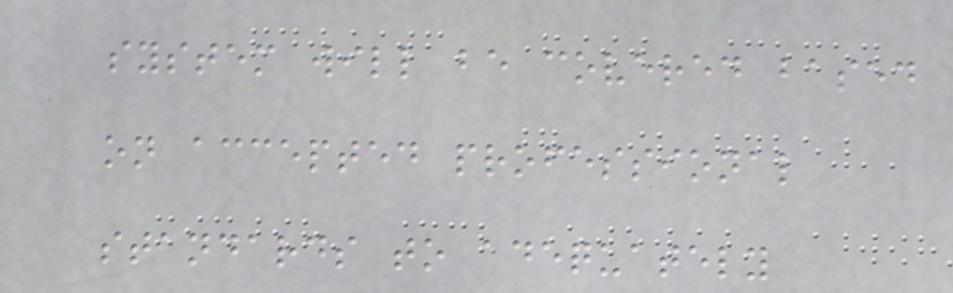system will be covered based
on accepted professional
standards to adequately
